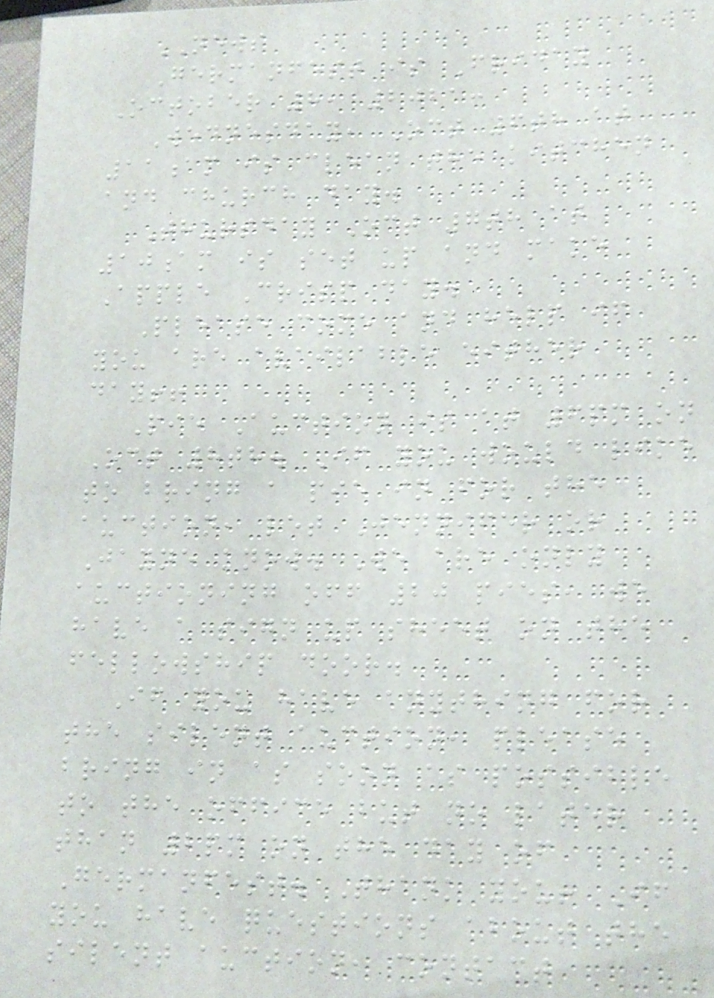NEWS
Germanfest is Friday
October 8, 2021:
Wednesday, Oct 6th at
11am is clean the kitchen
and church day.
Thursday Oct 7th at
10am is set up and make
Apple Crisp day.
Please come and help if
you are available either
day!!
Pie Auction is at 6pm on
Oct 8th. If you would like
to bring a pie in for the
auction, let Jennifer or
Jayne know. We are only
auctioning off 20 pies, we
have a sign up sheet on the
fellowship door.
If you have anything for
the silent auction, please
bring in as soon as possible
to the office but no later
than 2pm on the day of
Germanfest. Thank you! If
you have questions about the
silent auction, contact
